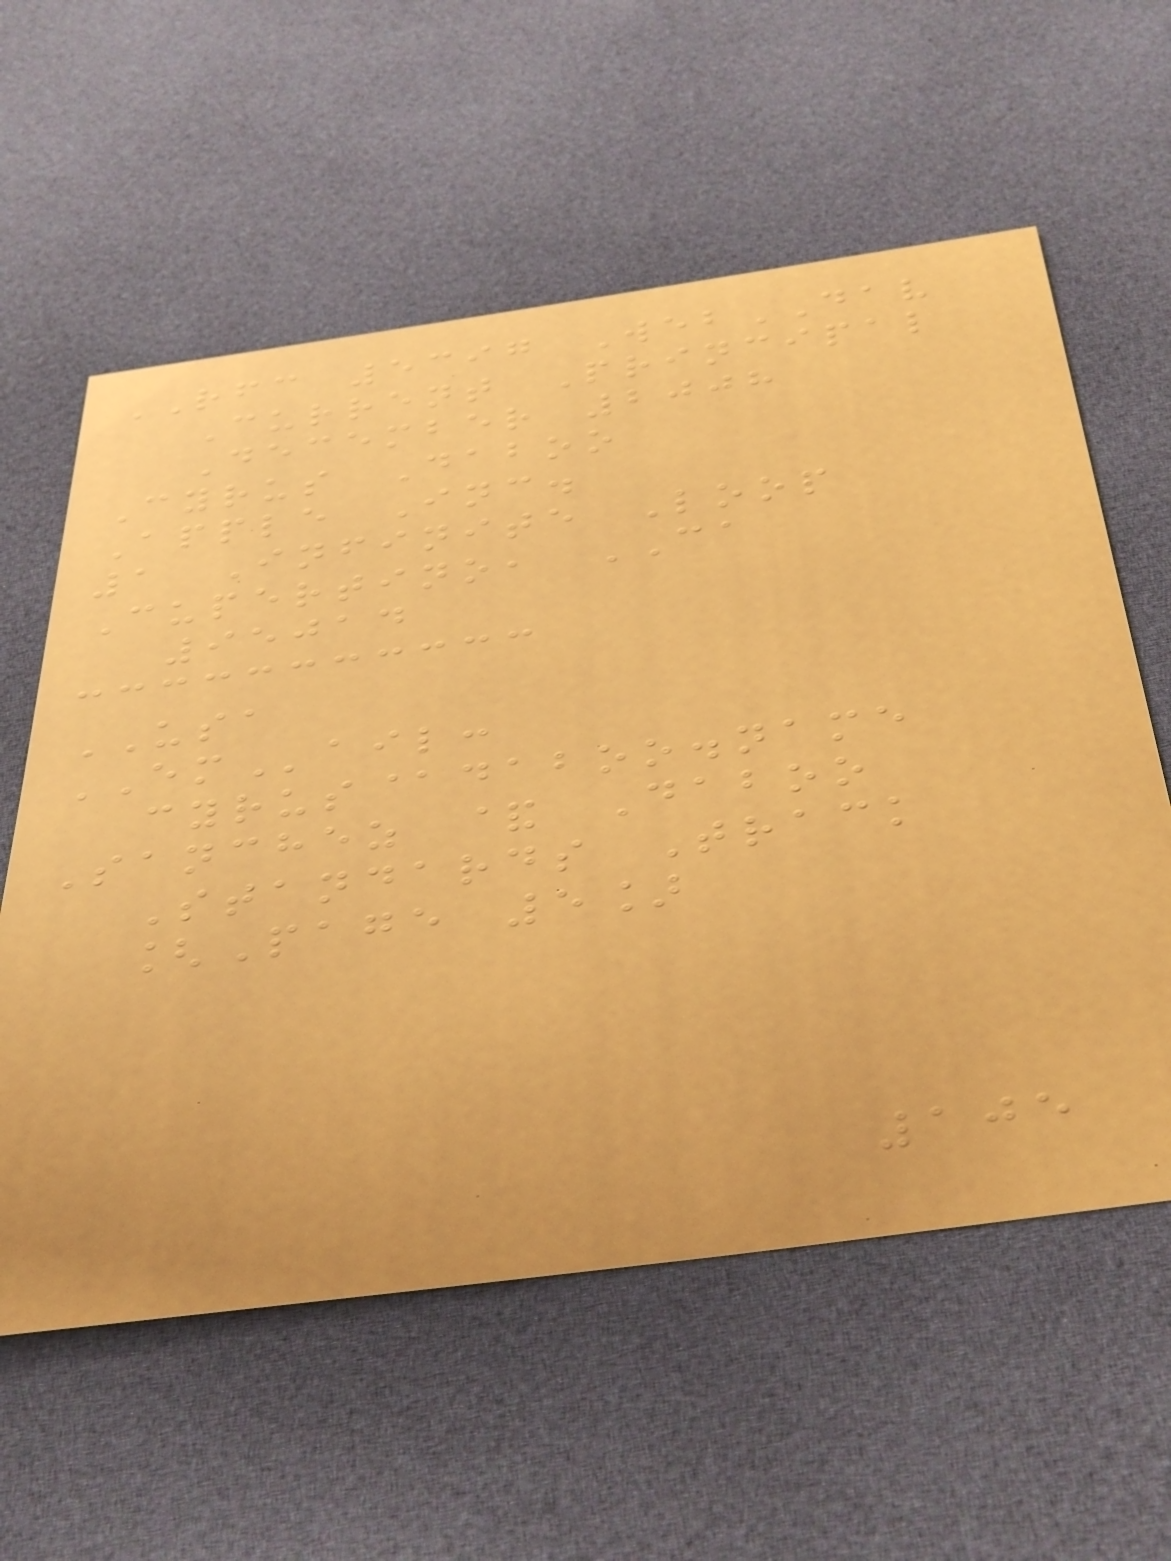RFC 5397 WebDAV
Current Principal
December 2008
Cyrus Daboo
Apple Inc.
1 Infinite Loop
Cupertino, CA
95014
USA
EMail:
cyrus@daboo.name
Sanchez & Daboo
Standards Track
[Page 5]
105
